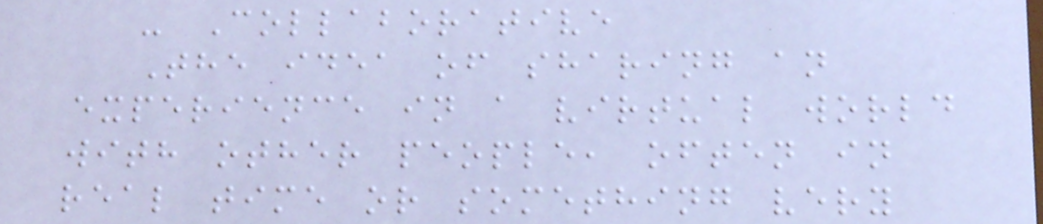- Collaborative
The idea of sharing an
experience in a virtual world
with other people, often in
real time or something very
